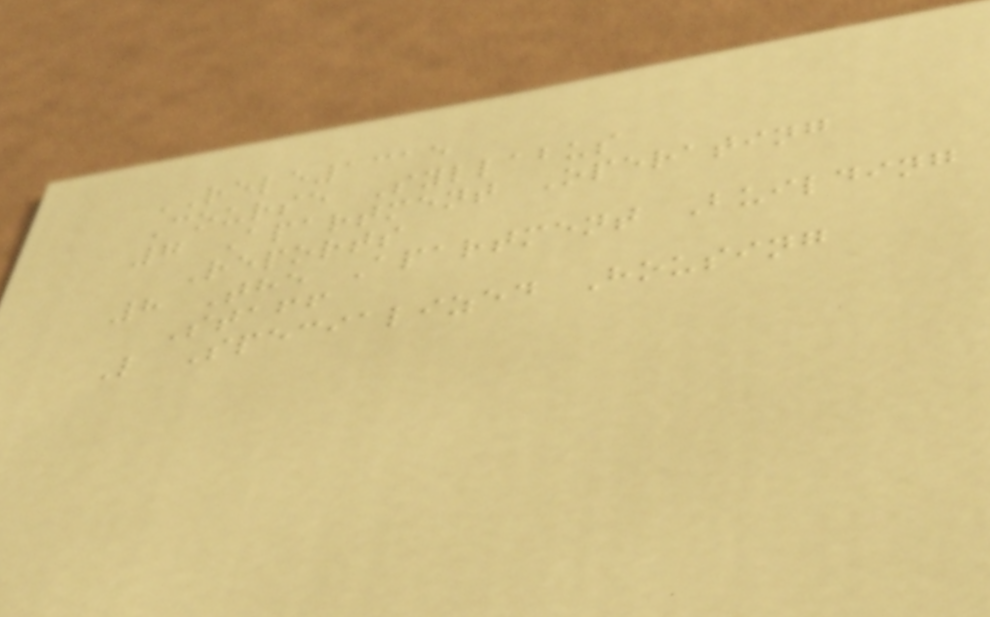RELE1315
Course Syllabus
7 Apartment Operating
Reports
8 The Apartment Building
Staff
L Specialized Housing
